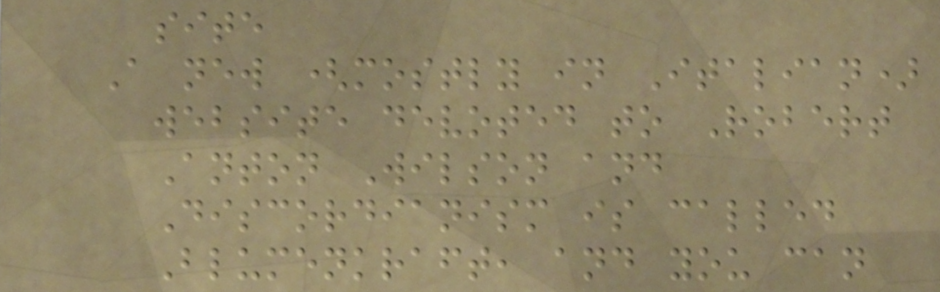site
A new (mostly in Italian)
website devoted to Robert
Anton Wilson and
Discordianism is called
Blumenkraft, and you can
